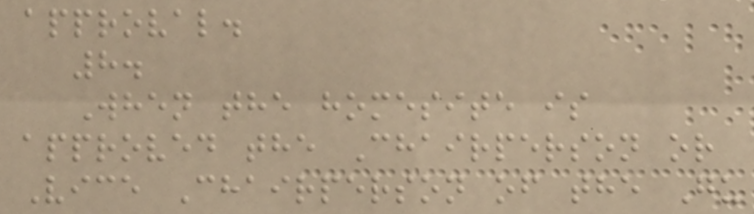approval.
8.
When the homesite is
approved the Chairperson or
Vice Chairperson of the Gu
